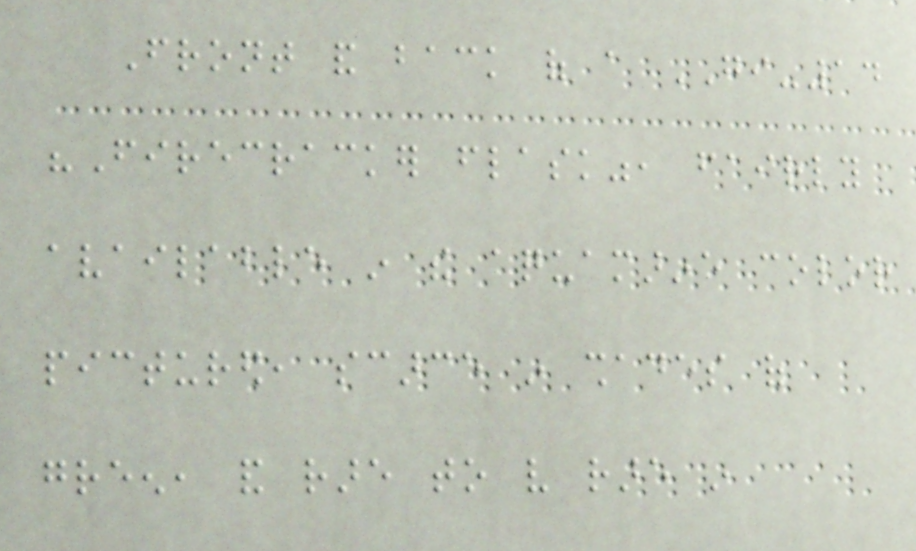Front and back of a GI-14
"Firecracker flask", fairly
available in the aquamarine color
pictured, scarce in shades of
green, and rare to very rare in
